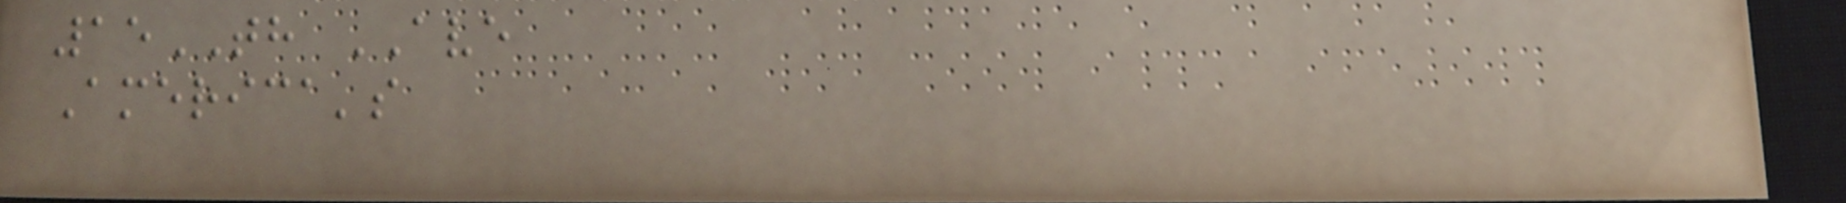15TH AVE
America's
